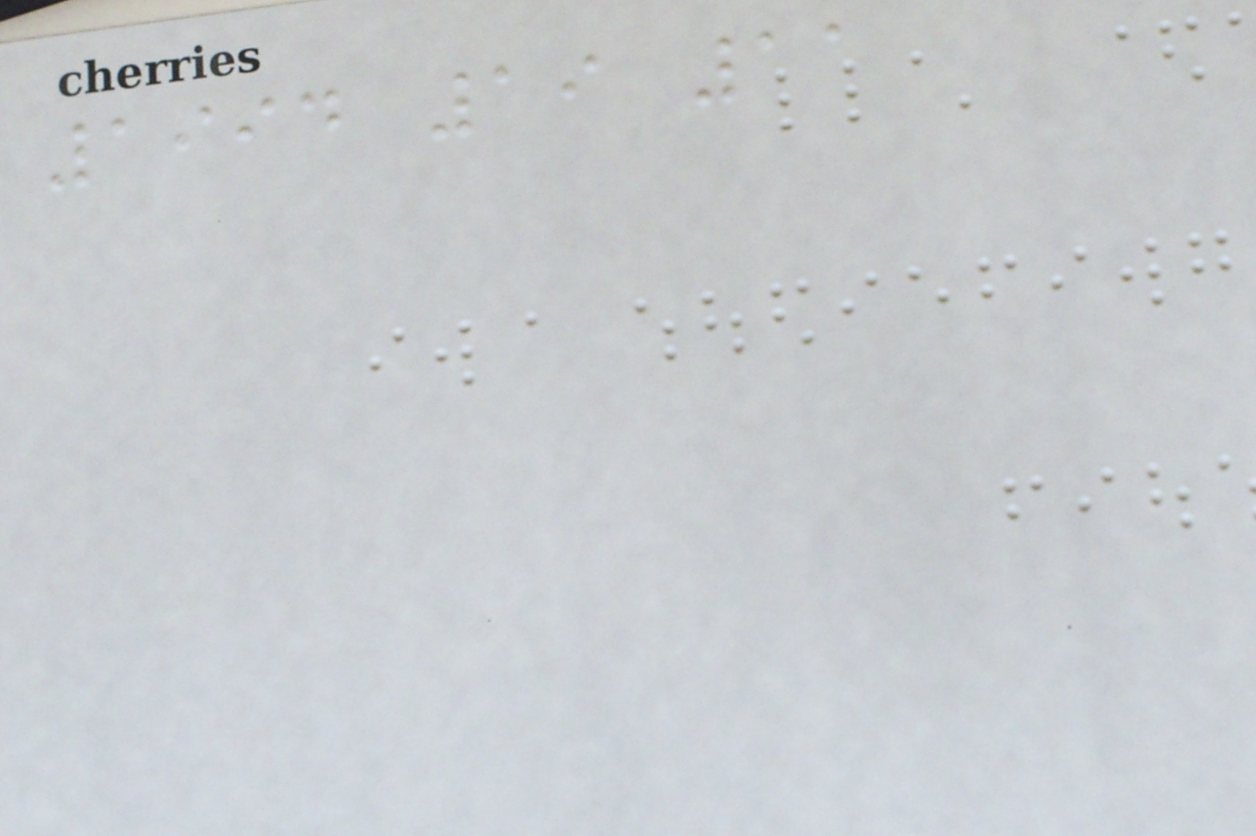1994 19 11
